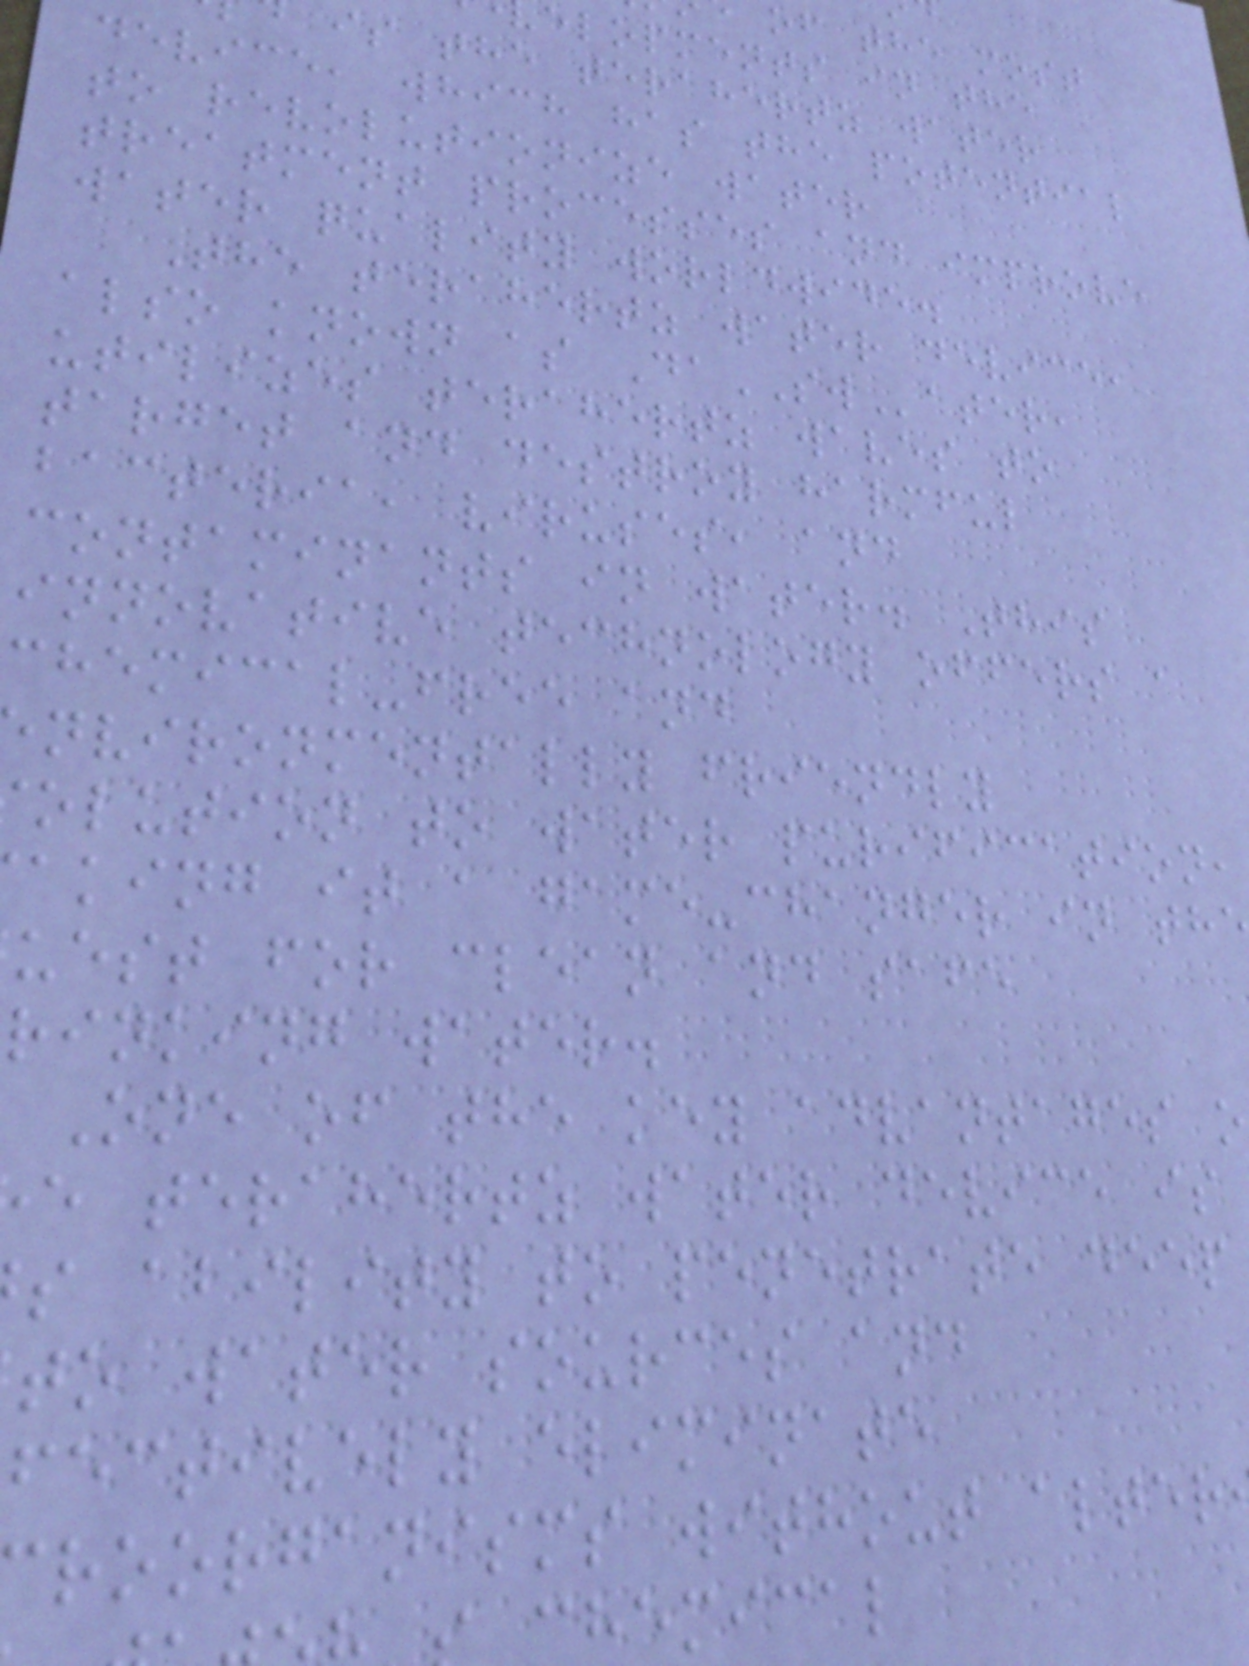of the most
elopments in the
is the terahertz water
device, which has the potential
to revolutionize water
treatment processes and improve
water quality worldwide.
The terahertz water device,
also known as DaSWater,
utilizes terahertz waves to
target and destroy harmful
bacteria, viruses, and
contaminants in water. This
innovative technology offers a
chemical-free and
nvironmentally friendly
olution to water purification,
aking it a game-changer in th
uest for clean and safe
rinking water.
One of the key advantages o
e terahertz water device is
s ability to penetrate deep
to water sources and
fectively eliminate
roorganisms without alter
chemical
